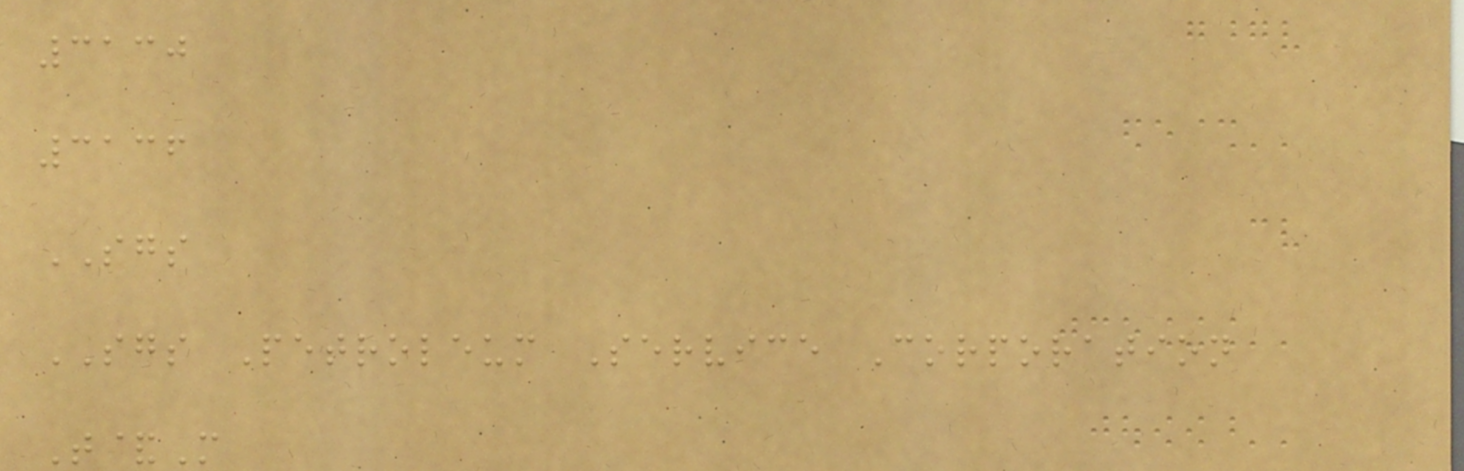3130
3136
SGS
SGS Petroleum Service Corporation
T&M
